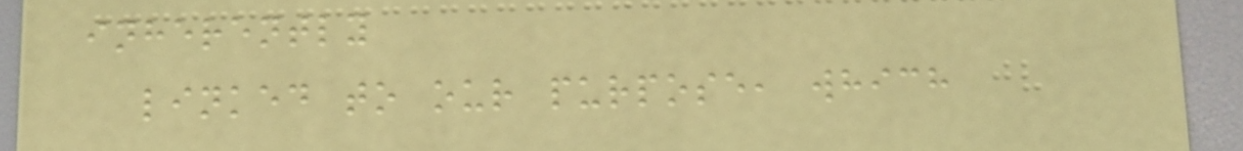inherently
linked to our purpose, which
